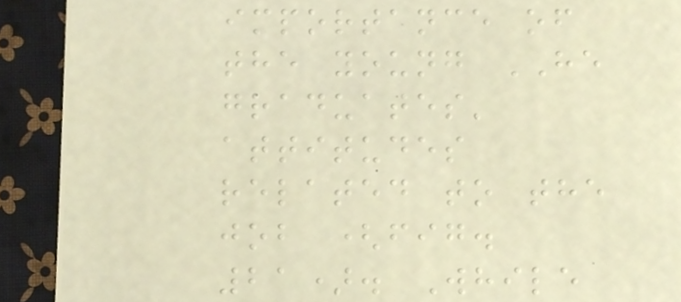importance of
the young HE
graduates'
attitudes
related to the
job (fig.
21). While
